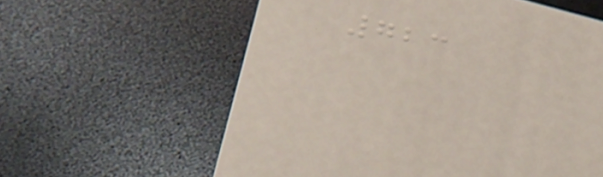723
